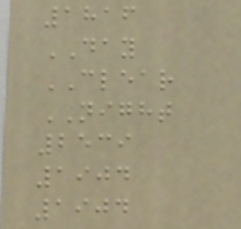1816
DAY
CLEAR
NIGHT
2539
1904
1904
